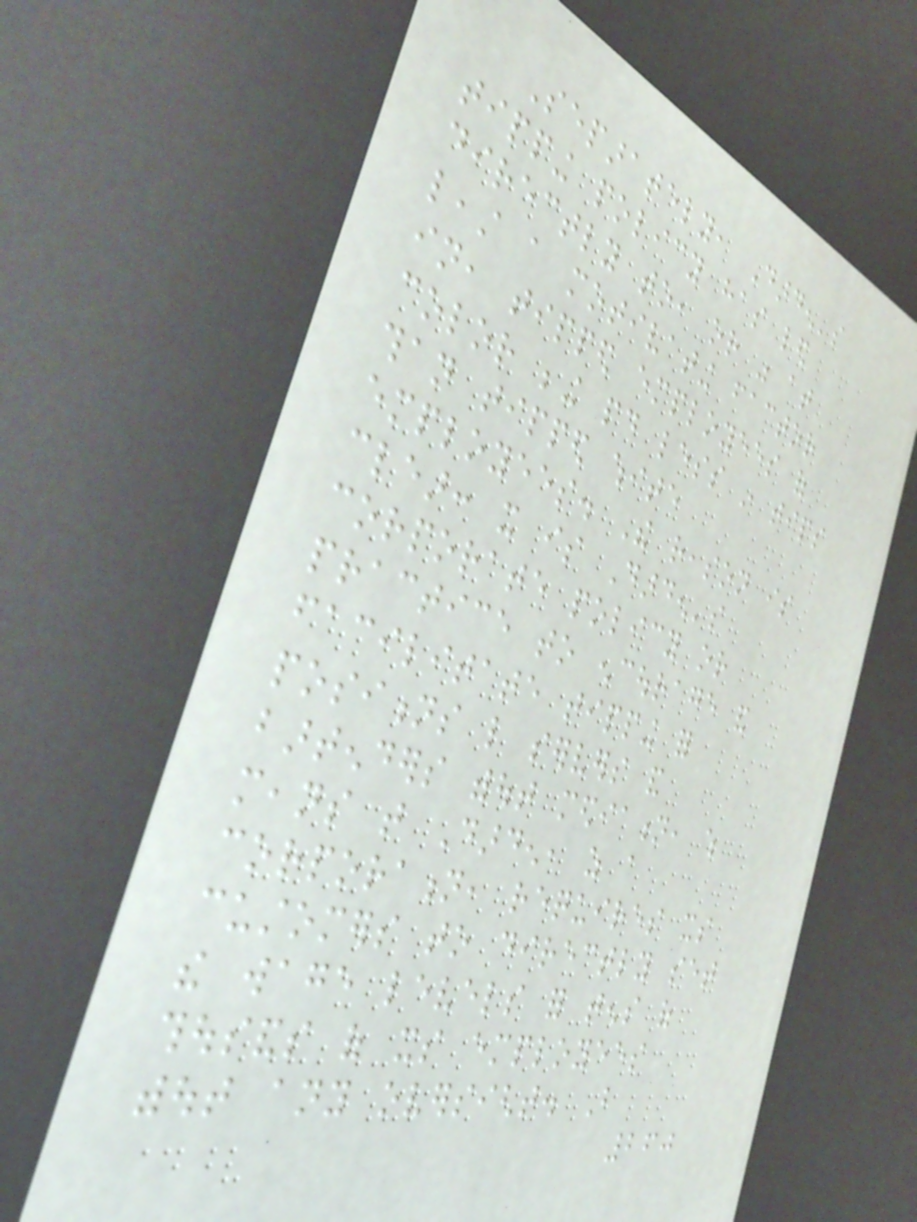Separately, Darden's
tipping policy has led
directly to, or was at
least a motivating factor
in, tipped employees of
color being paid less in tips
than tipped white
employees. The reason is
clear: it is Darden's
corporate policy or
practice to encourage and
facilitate tipping for
positions like servers and
bartenders without mediation, which
means that Darden, as a
corporation, requires its
customers to directly set
the wage levels for tens of
thousands of its employees
without any oversight. But
260
